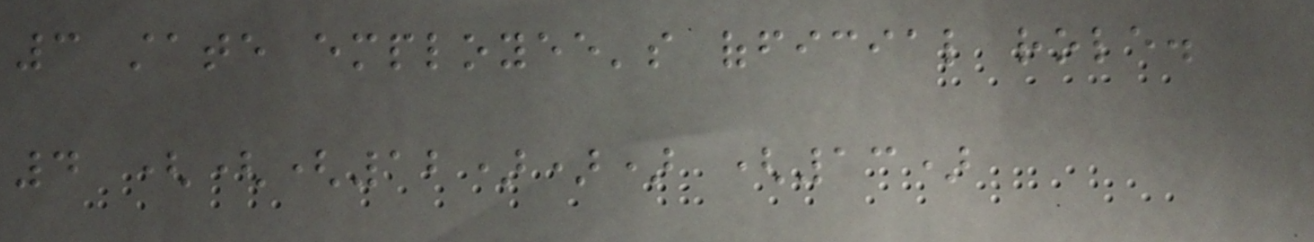3 state employee's official role.
4 (((12))) (13)
